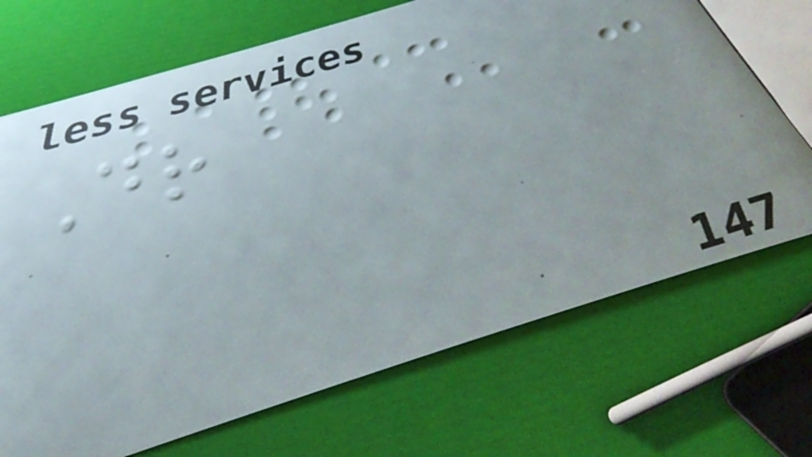Dr
